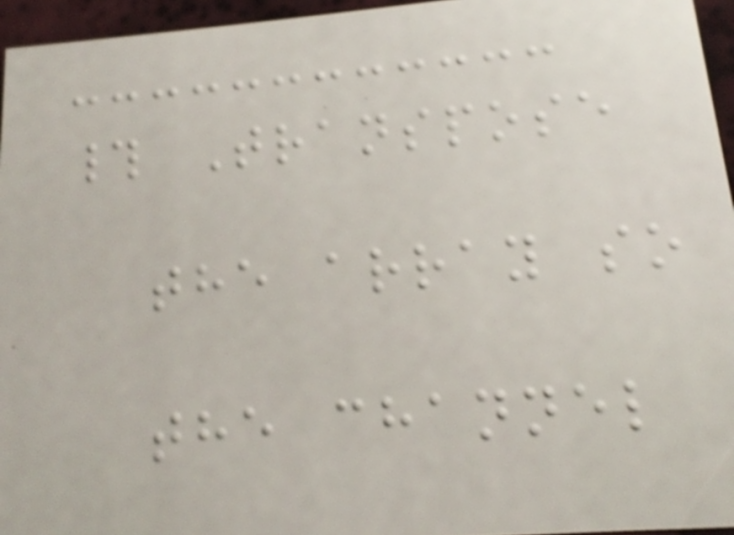# Transpose
the array so
the channel
